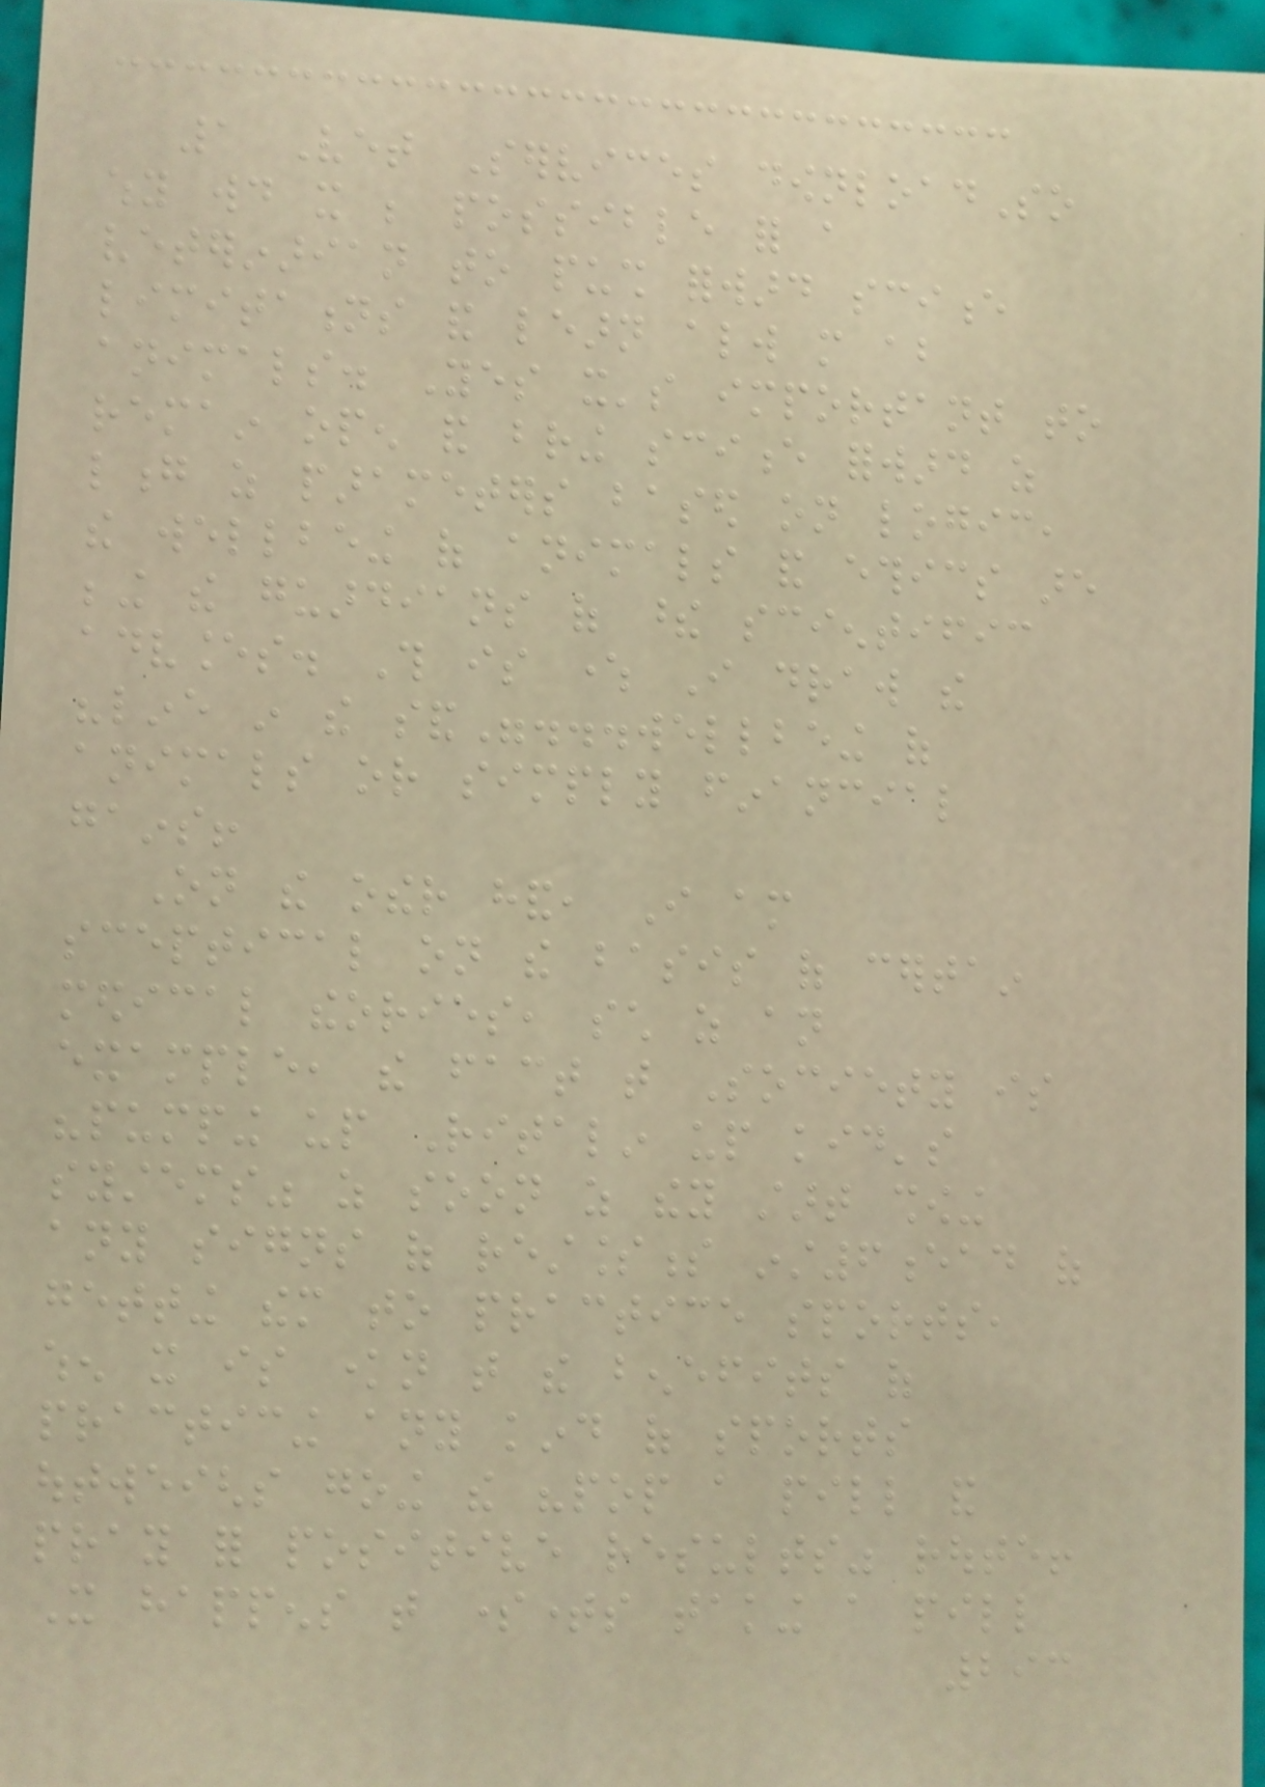1 Vet Services downloadSo
why would it be possible for a
veterinarian to push forward science
limitations and learn always more about
animals. Yes it's important to
remain open and bring science forward as
long as parameters based on logic,
the wellbeing of animals and ethics are
being the guardians of these scientific
advances. This is where I draw the
"line in the sand"...wellbeing of
animals or simply financial
gains!
On the other hand, I am
sceptical on the basis of certain
medical theories, such as an
example, the fact that Society is
"pumping up Ritalin up kid's
systems" as soon as they start showing
any signs of restlessness inst6ead of
getting them to practice sports,
when it is known that the benefits of
practicing any kind of sports
outweighs going the "pop a pill and
pray for positive results" route!
It happens that sometimes taking a pill
293
